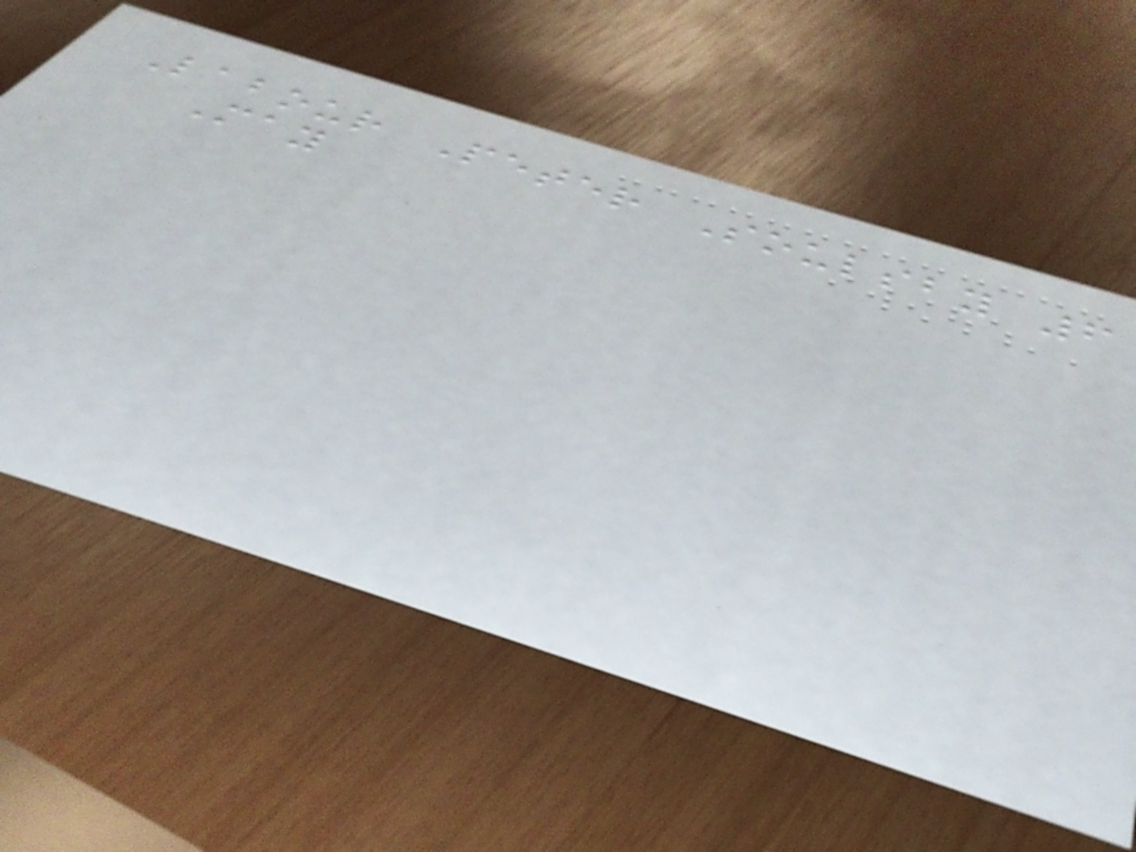Labour Peter Soulsby 6
May
